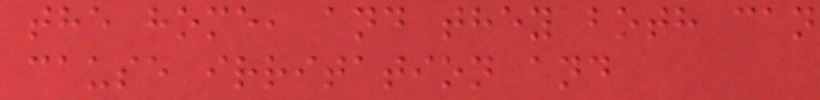the home, and they both can
cause irritation and
